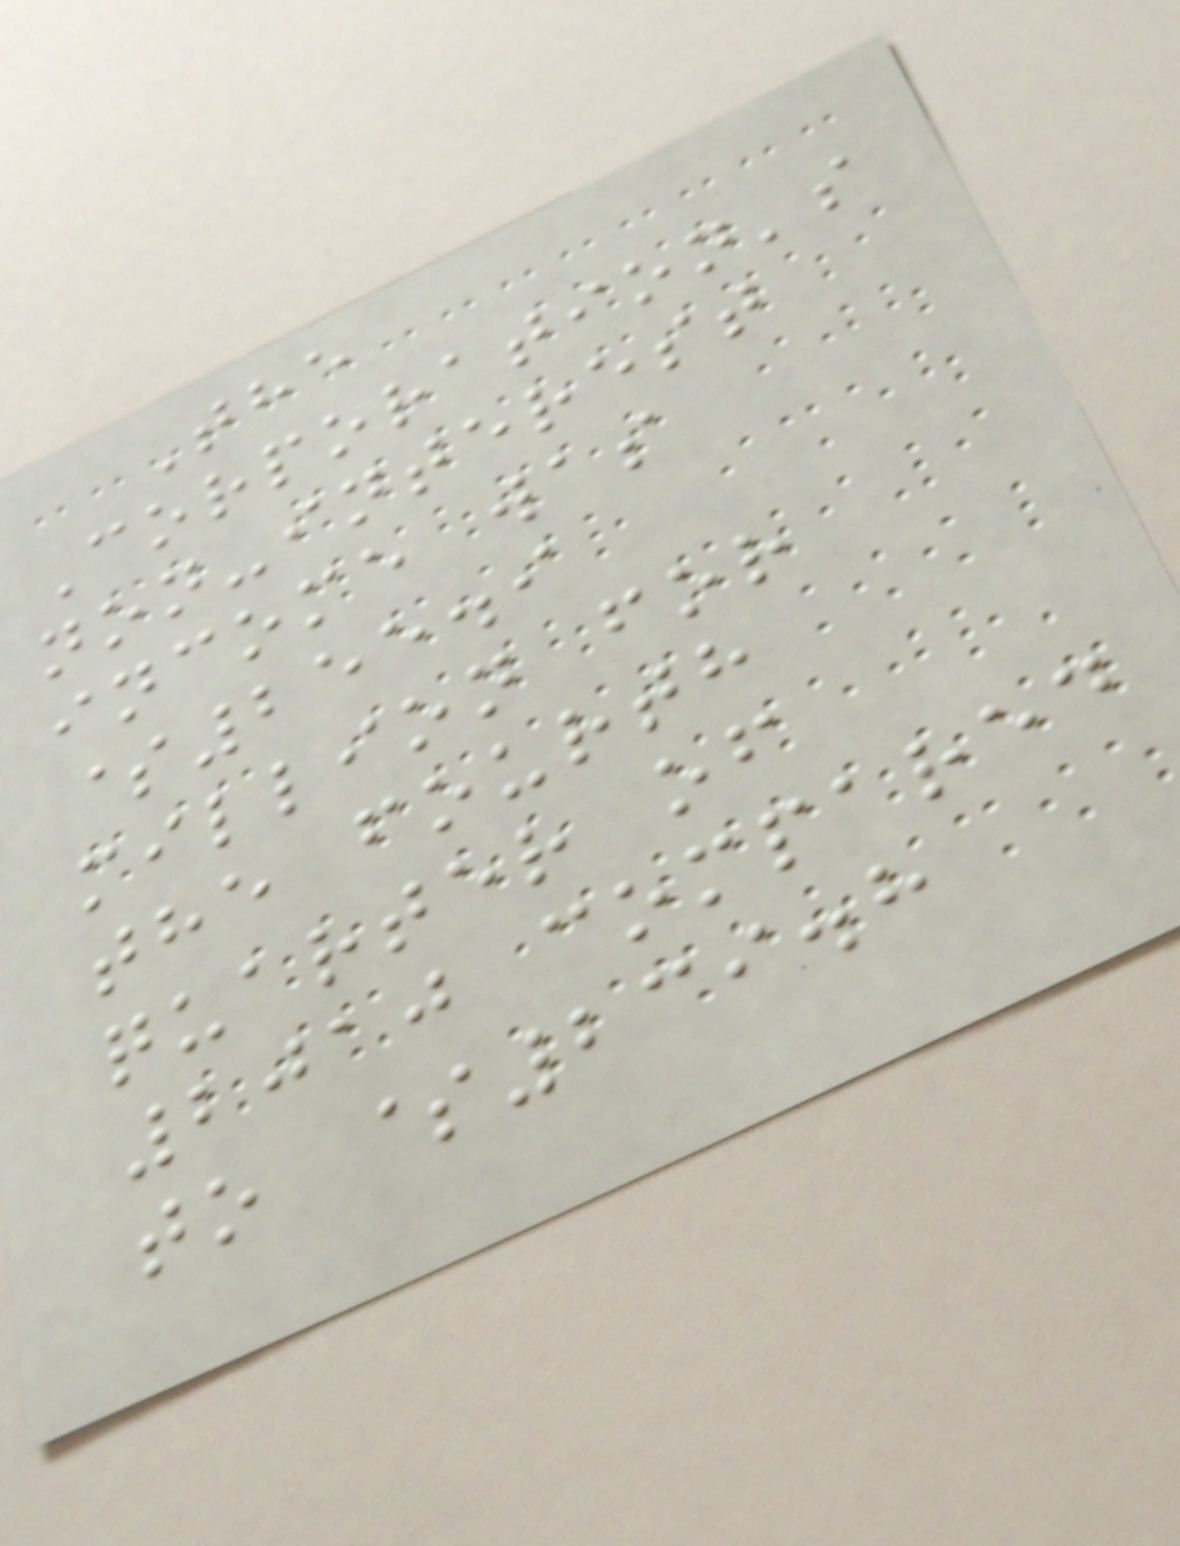The
Corporation's
non-interest
income was
$255.9
million for
the fourth
quarter of
2010 compared
to $239.8
